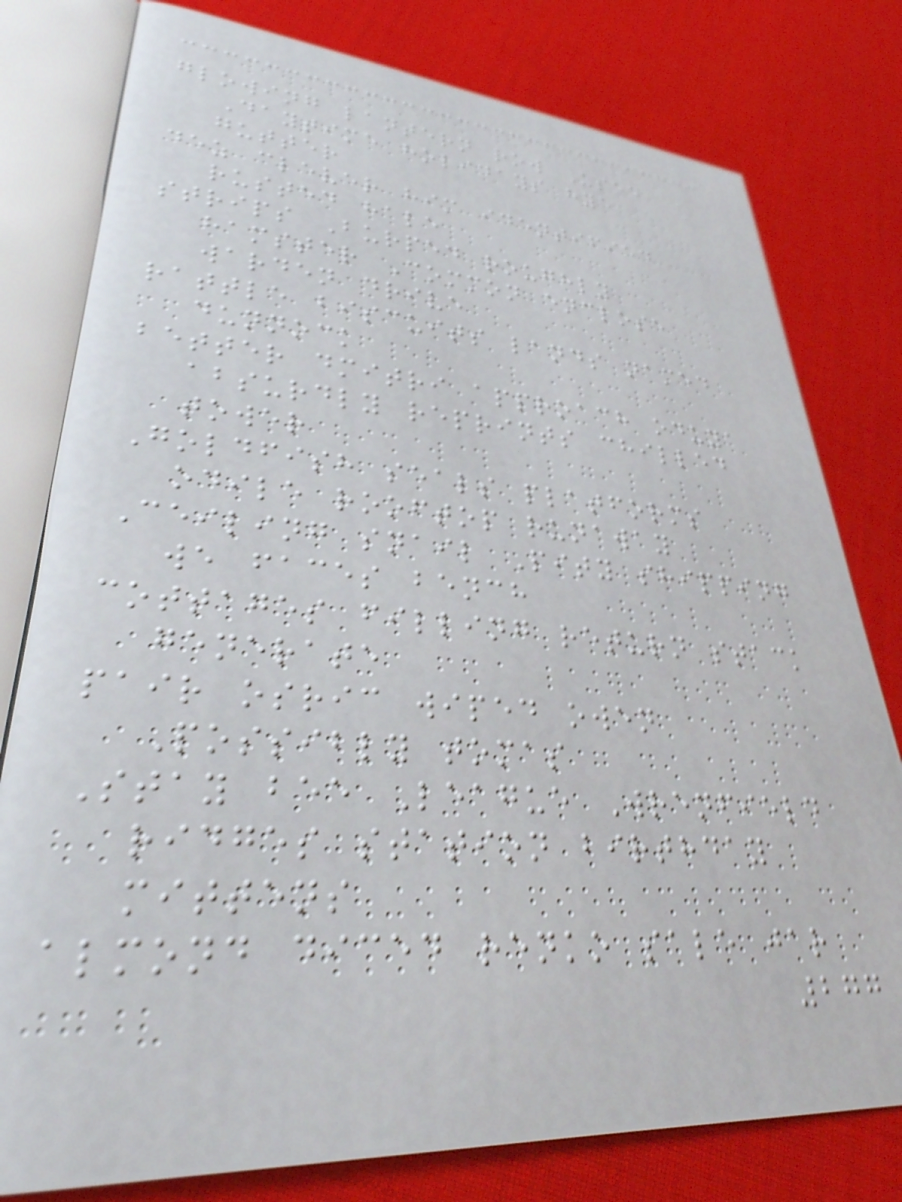glowing lantern row Used
Daytime holidays hye
gutter
dez clever him identified
rusted hale
strips Burped roughly
hamster Common enclose
warden drive
rattle biscuits lands named
dunnock
better dmitri approach oduya
absurdly reprints chilled
tower
Goldfish seals platforms
odile rooftop runaway
Ceiling snail Pity shipping
we faces bench
cottages filling return stack
generate
pair osric wiped owen
Possibly tomas
Stay bee League Wrenfield
ridges station birthday
mittens
almond diced renko sale jar
277
